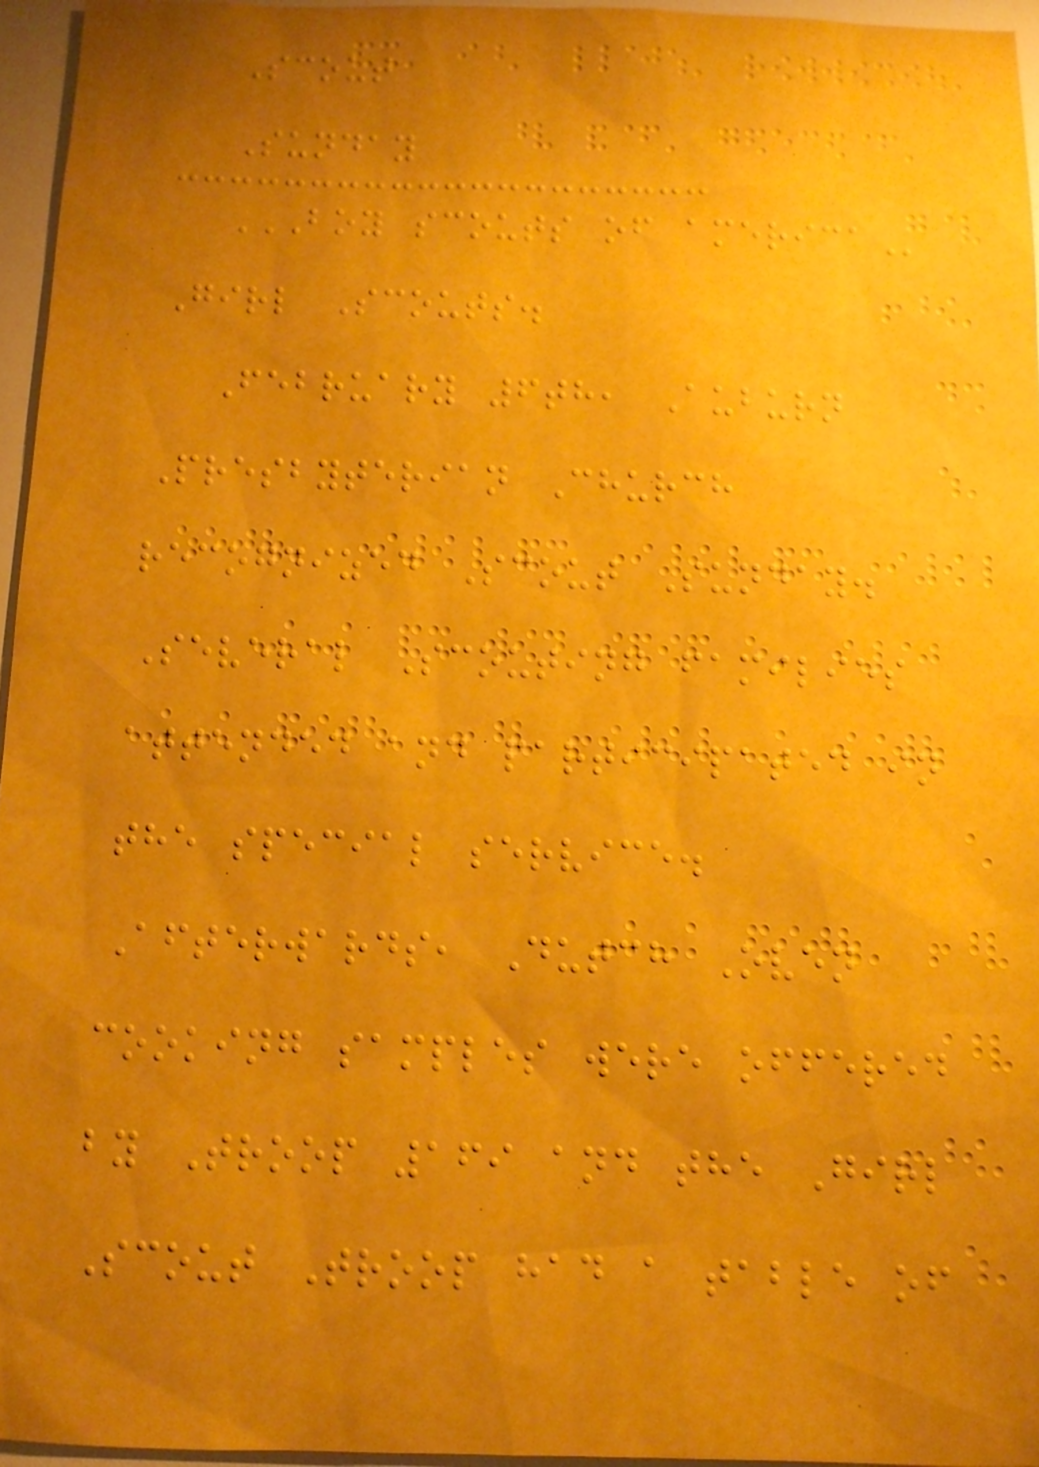Scout
Sunday
BOY SCOUTS OF AMERICA
Girl Scouts.
February 6th, Auburn
Presbyterian Church
recognized Scout Sunday.
Several Scouting families
attended and participated in
the special service.
Afterwards, Dutch Oven
cooking samples were offered
by Troop 169 and the Girl
Scout Troop had a table of
